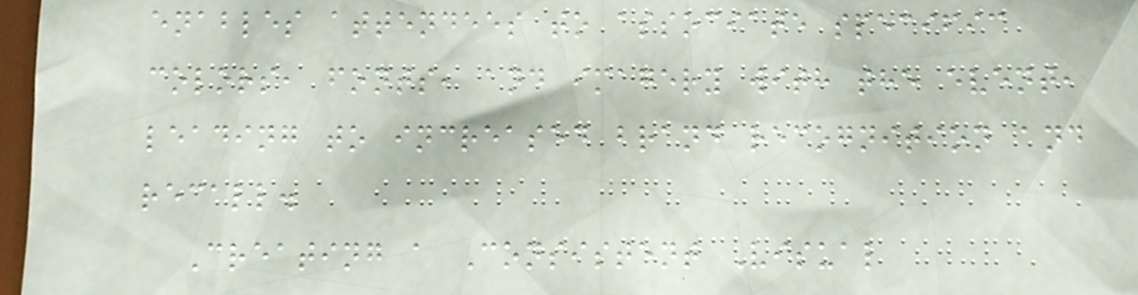enables attendees to associate specific
colors, fonts, and imagery with the event,
leading to increased brand recognition and
recall.
Creating a Consistent Visual
